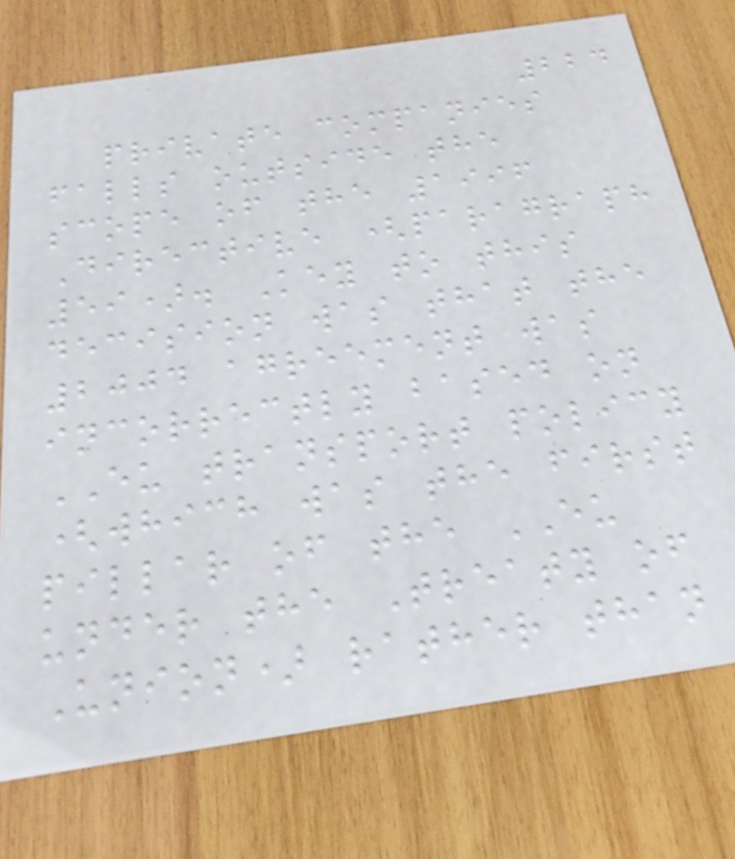224
private companies
falls outside the
scope of the 1996
Directive (paragraph
59). Key to this
decision was that the
2004 agreement was
incorrectly based on
EU transport policy
(which was the first
pillar of the EU
under the Treaty of
Union) rather than
